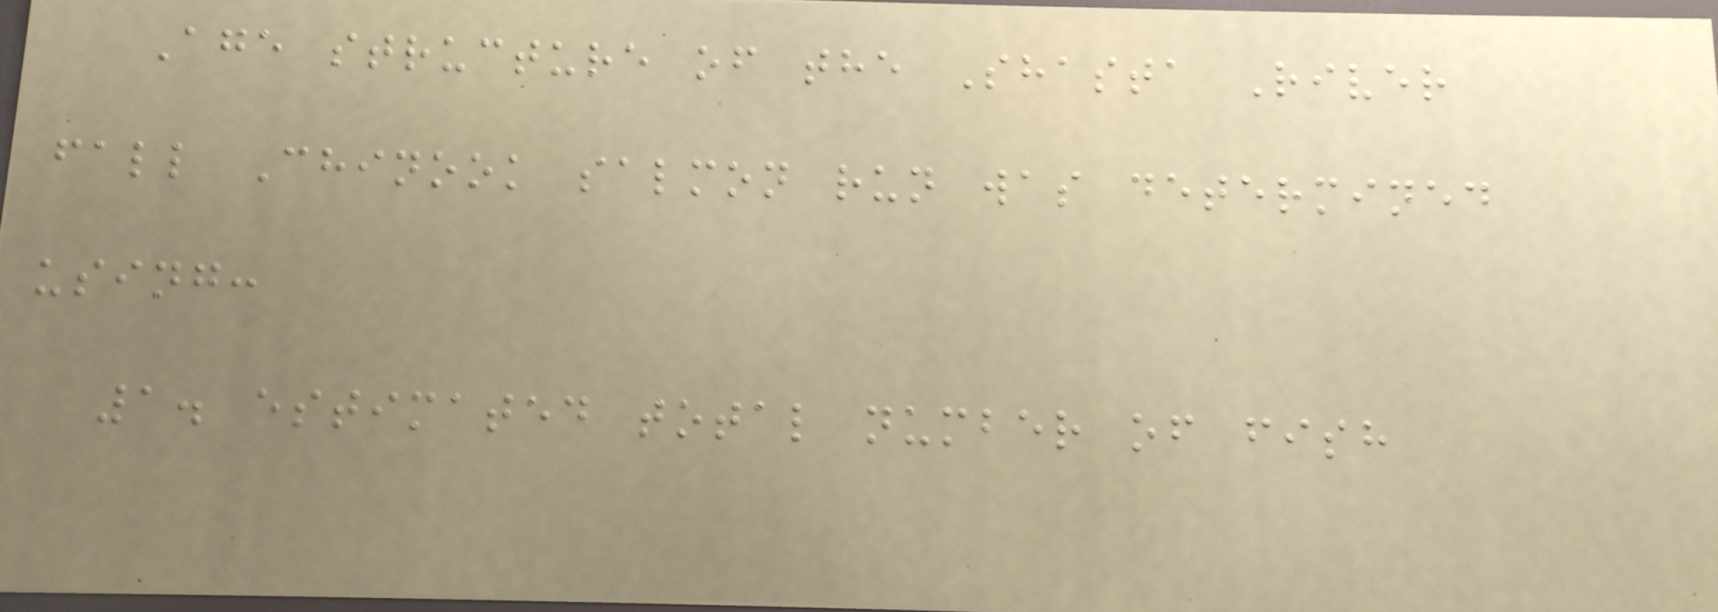Age structure of the Shasta River
fall Chinook salmon run was determined
using:
1. estimated total number of fish
